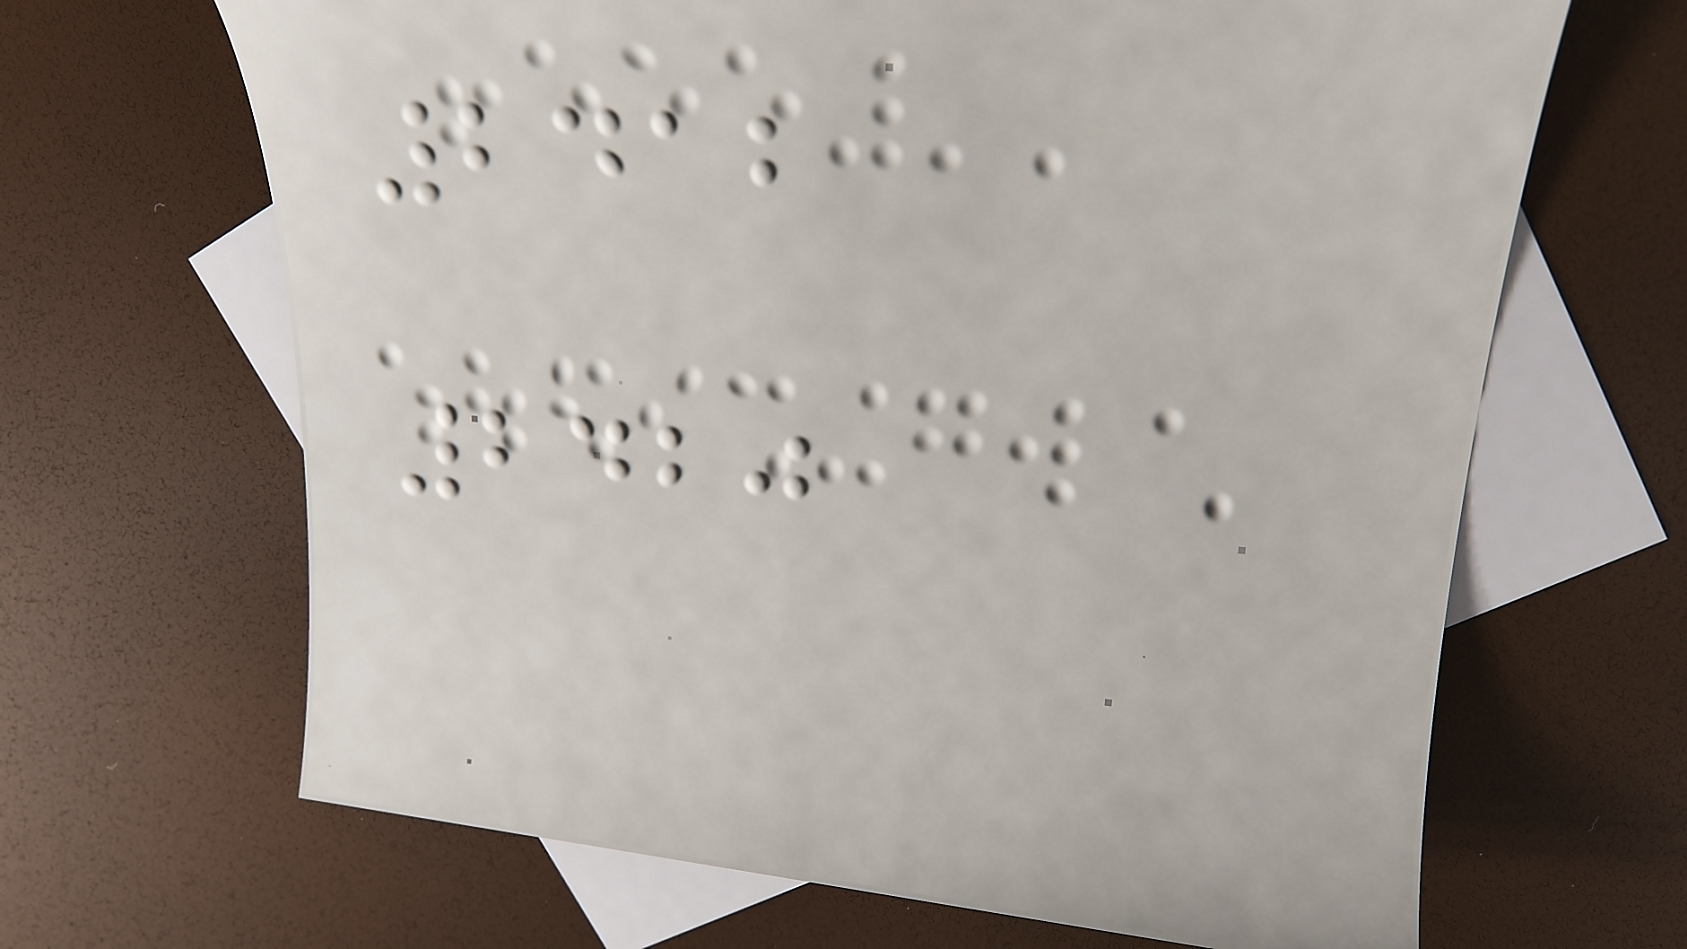2412
2420
